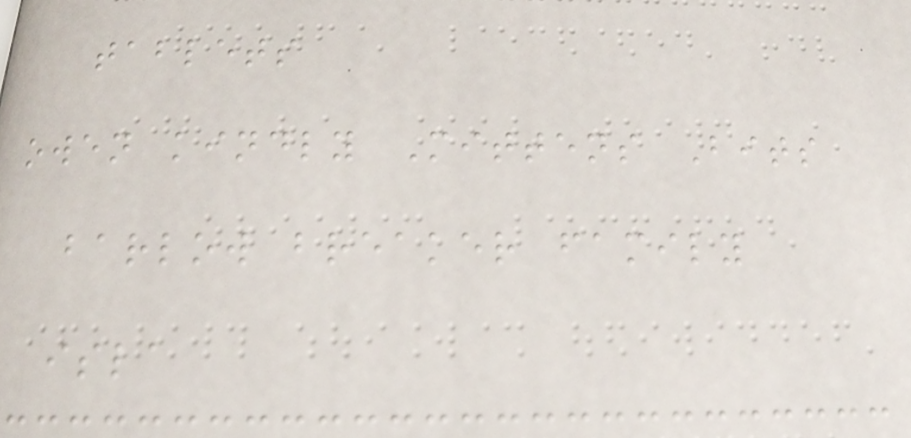tablets
owen kindly Mittens Bits
barlow breaker family
isla
